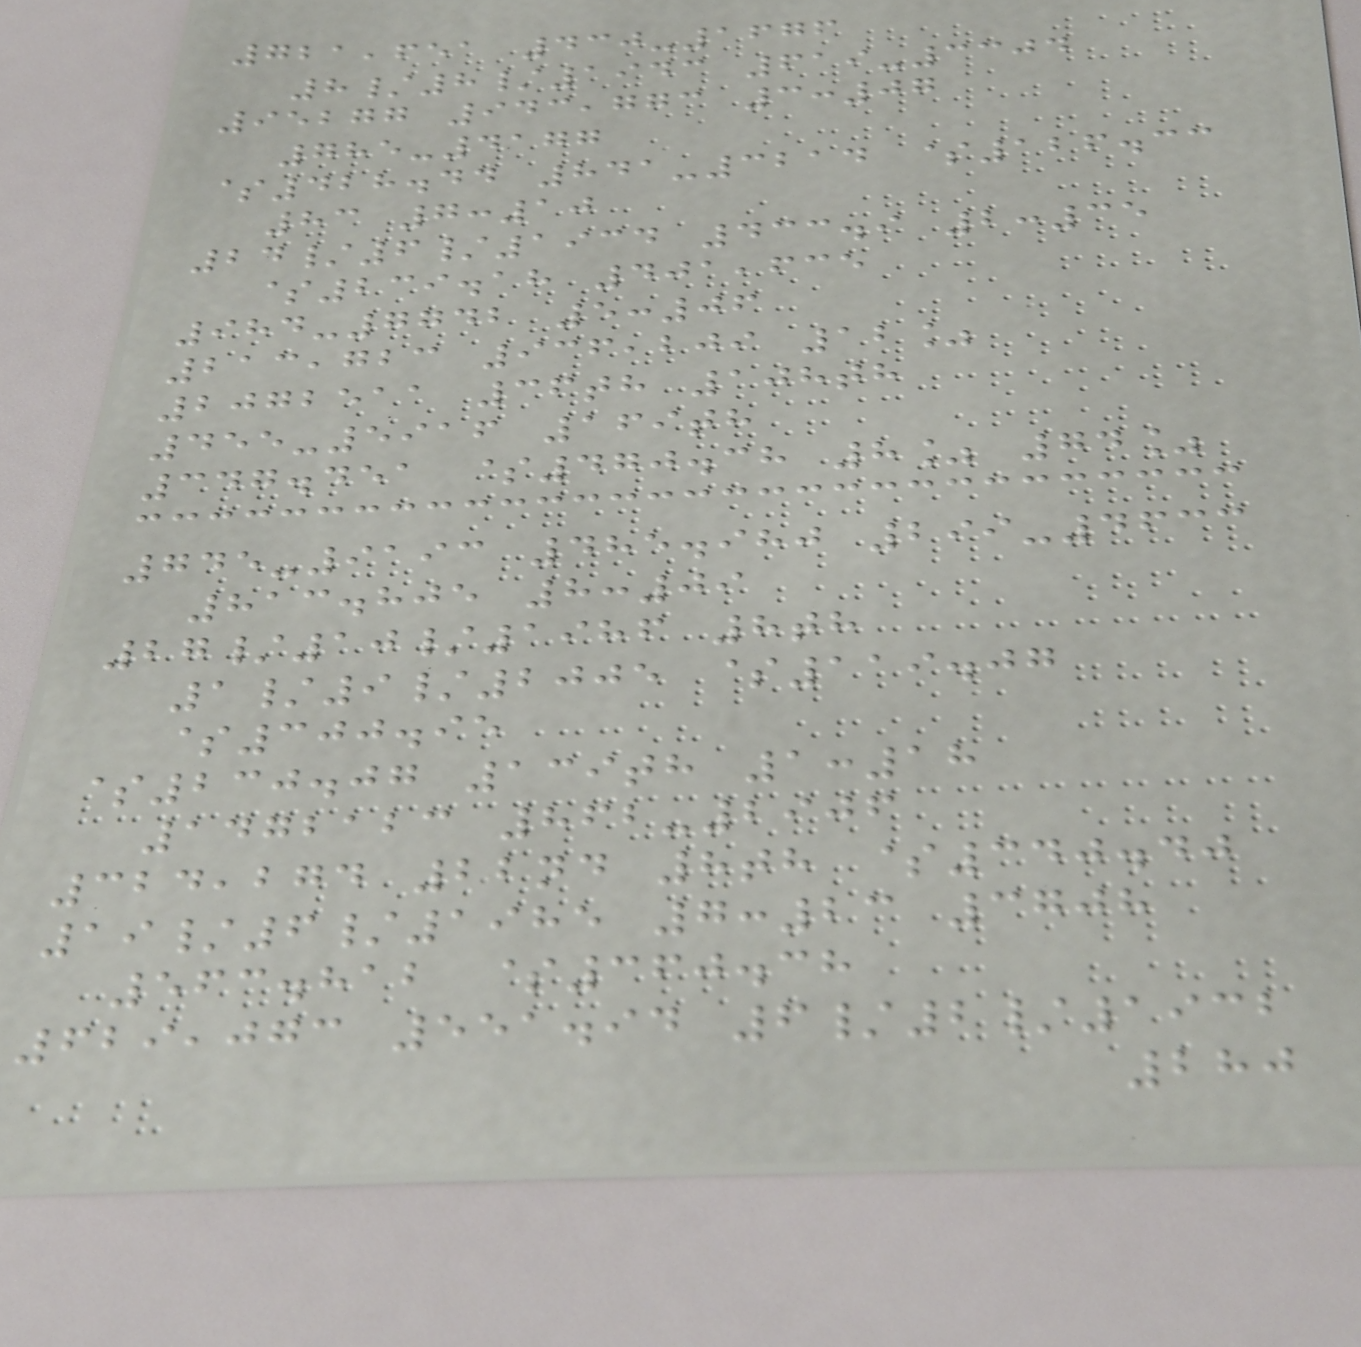721,651 430-1676
8/8/1943 619-3304
95277 943,773 3:07
785-4177
$428.44 841-3214 $126.33
83 7:10
24/6/1934 433.9 2:35
$239.18 401,635
984-7742 5:06
213,723 936,209 12%
2072511 36th 108th
455-5916 169th
347.451 $470.38 8% 74%
745-9193 485.980 299-4633
813.805 8:09
27/10/1986 8th
1/9/2005 $119.07
$300.95
$230.07 139th 1:18
1472123 862-2906
324,274 22nd 8th $340.40
19/6/1985 7:23 3708
563.812 $360.38
629,073 551.94 6/2/1932
280
